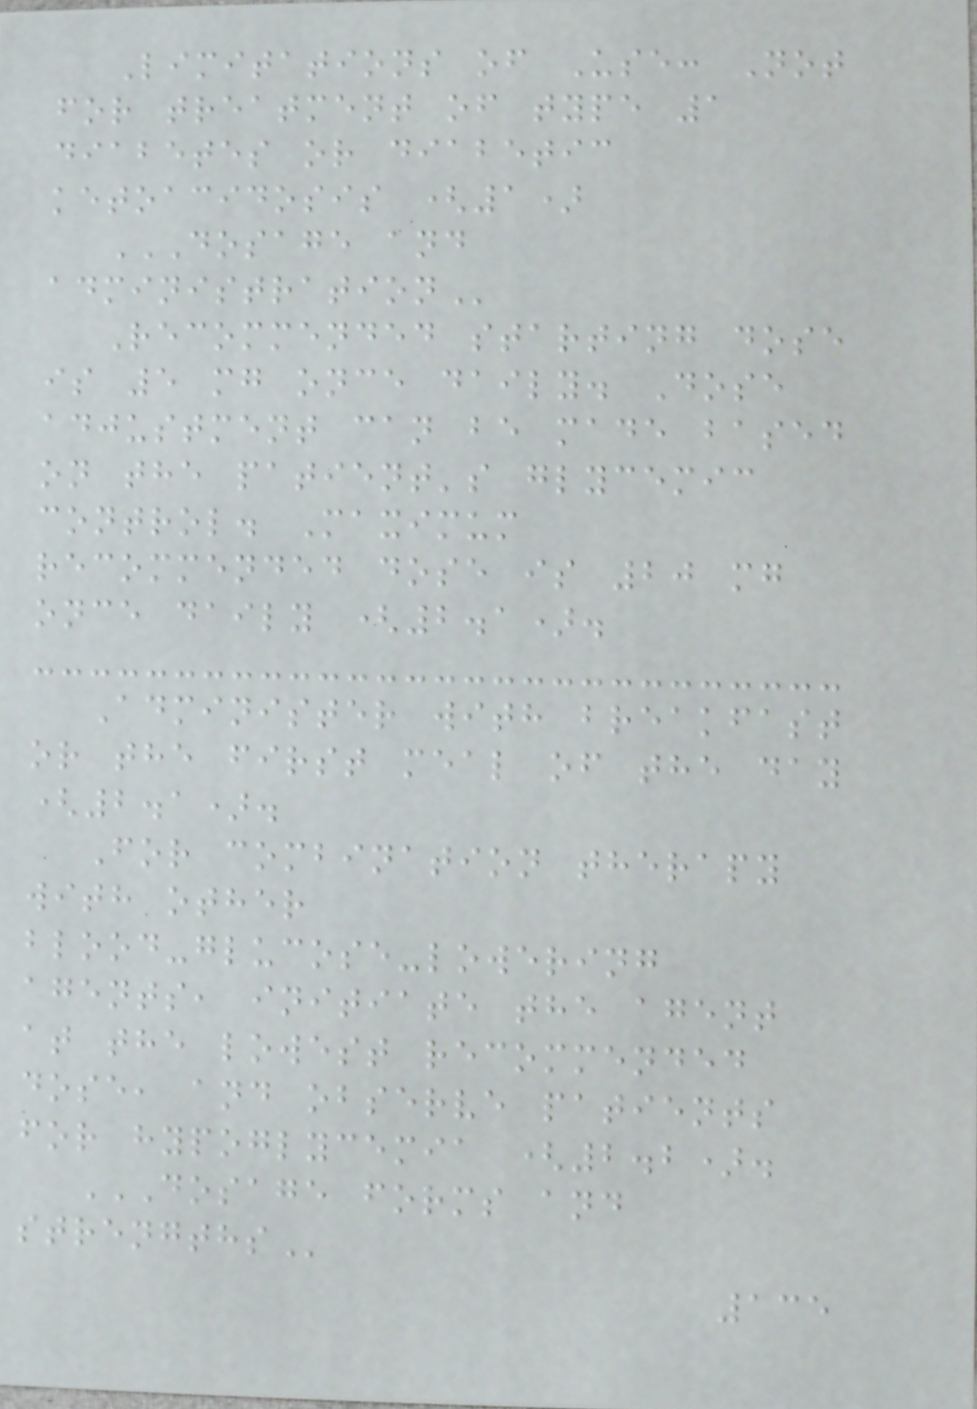Limitations of Use: Not
for treatment of type 1
diabetes or diabetic
ketoacidosis (1)
DOSAGE AND
ADMINISTRATION
Recommended starting dose
is 5 mg once daily. Dose
adjustment can be made based
on the patient's glycemic
control. Maximum
recommended dose is 20 mg
once daily (2.1).
Administer with breakfast
or the first meal of the day
(2.1).
For combination therapy
with other
blood-glucose-lowering
agents, initiate the agent
at the lowest recommended
dose, and observe patients
for hypoglycemia (2.2).
DOSAGE FORMS AND
STRENGTHS
135
